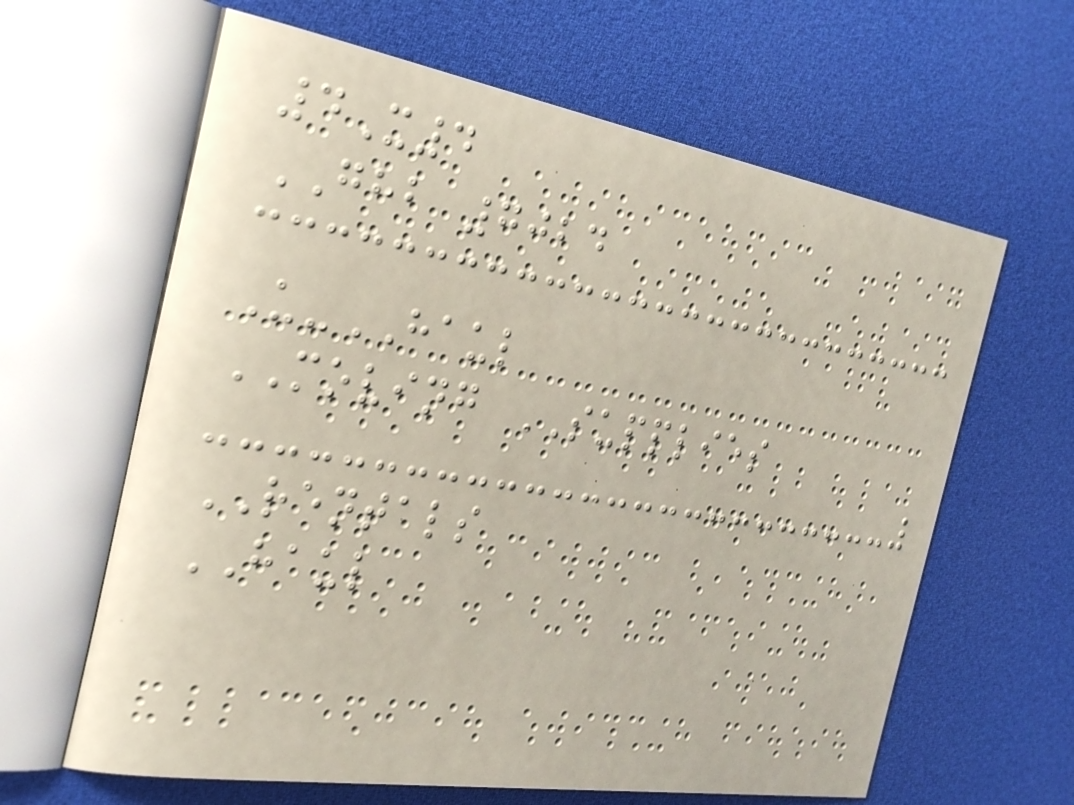4X4
GHB 7024
U-HAUL
MOVING SUPPLIES
RENTALS
HAUL
